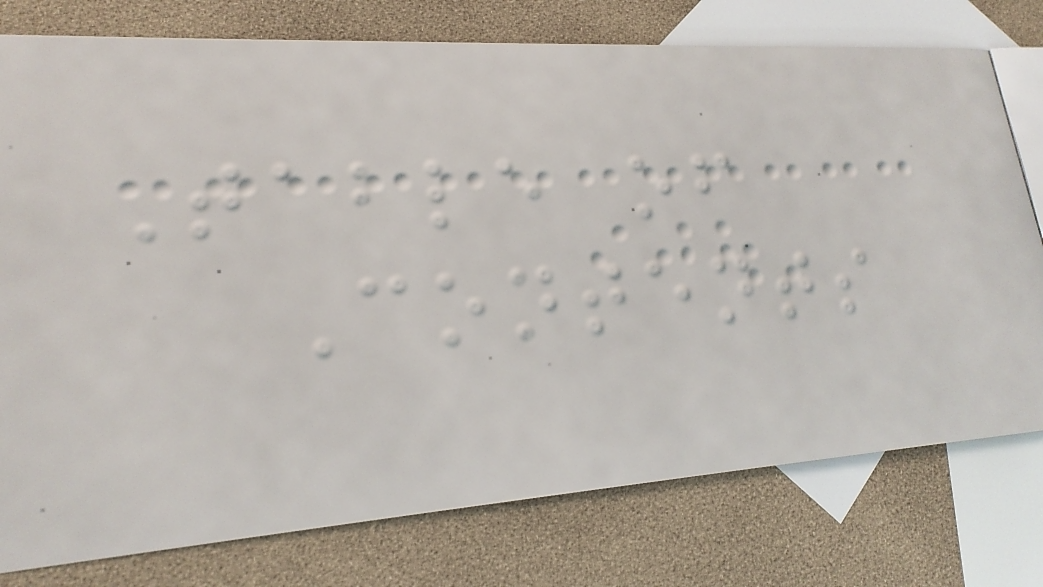Table of
Contents
